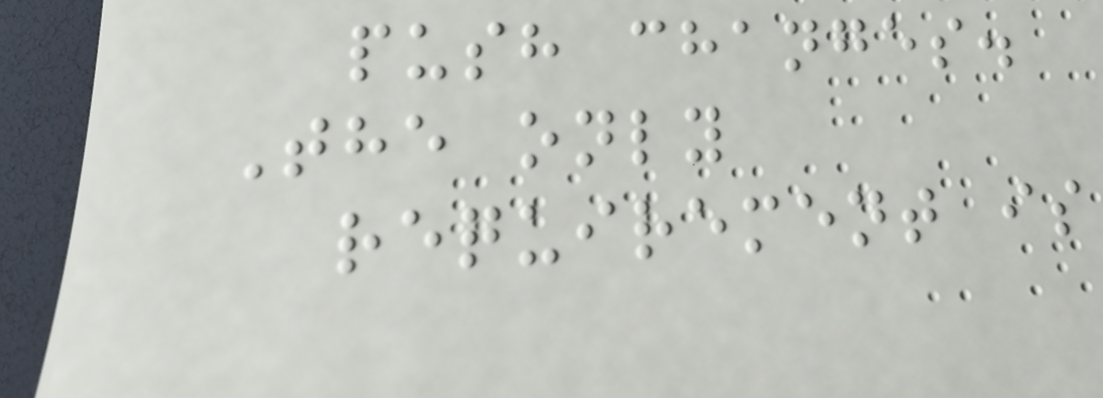push changes.
The only
requirement is
